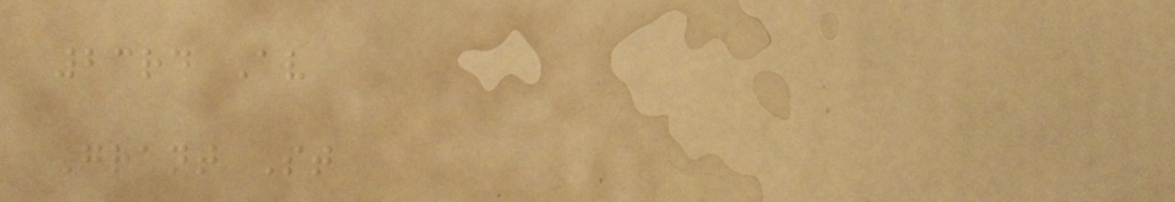23rd Av
Grant St
